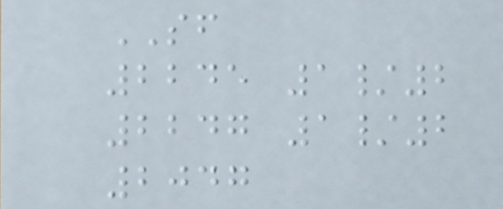SF
2245 1/2
2247 1/2
2047
